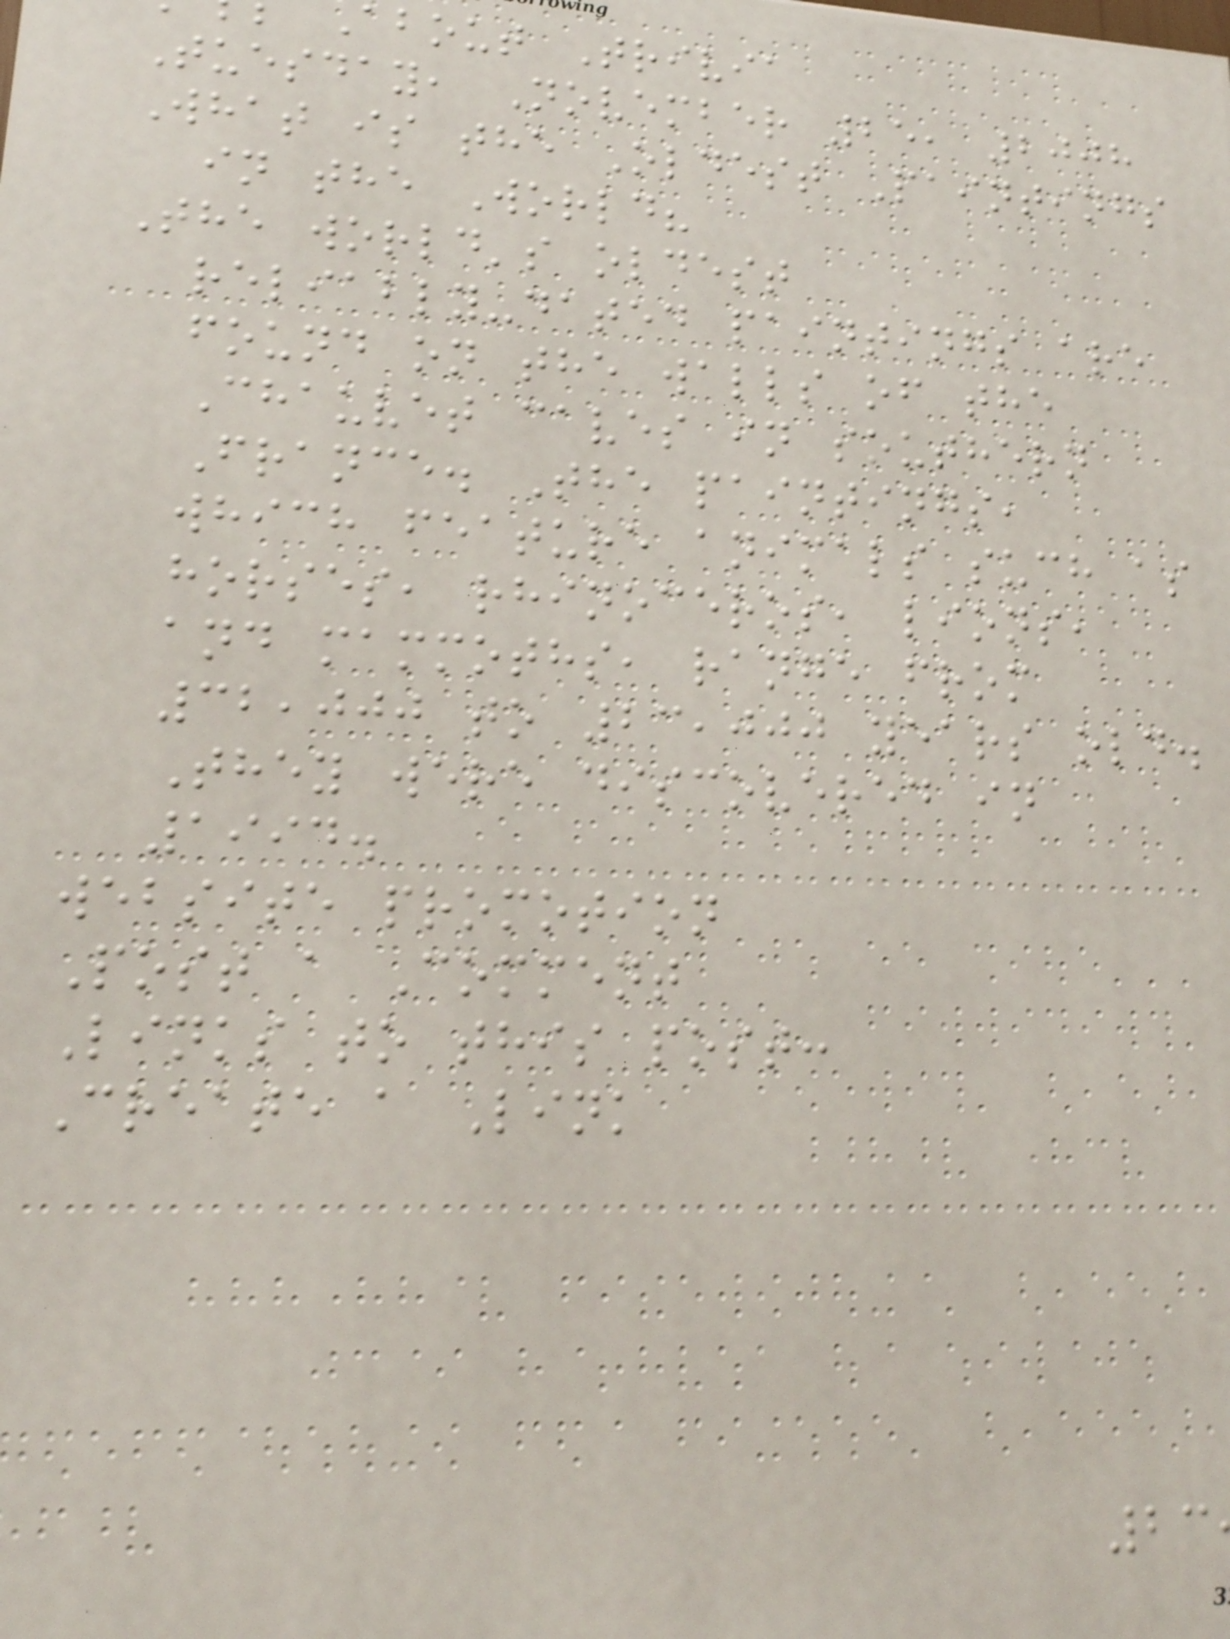about Trivia
Tuesday, November 25, 2008
What is the Oldest Paintings
in the World?
The world's oldest
reliably-dated paintings are
found on the walls of the
Chauvet caves in southern
France. The paintings,
which feature animals such as
horses, rhinoceros, lions,
and mammoths, range from
32,000 to 23,000 years old.
They were discovered in
1994.
website promotion
Post a Comment
Links to this post:
Create a Link
